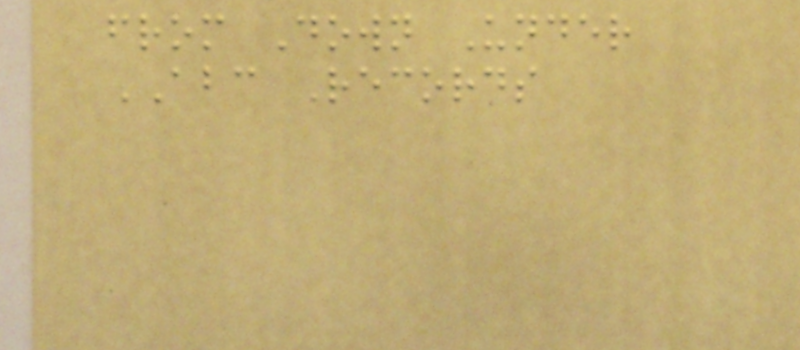from Down Under
ABC Records
